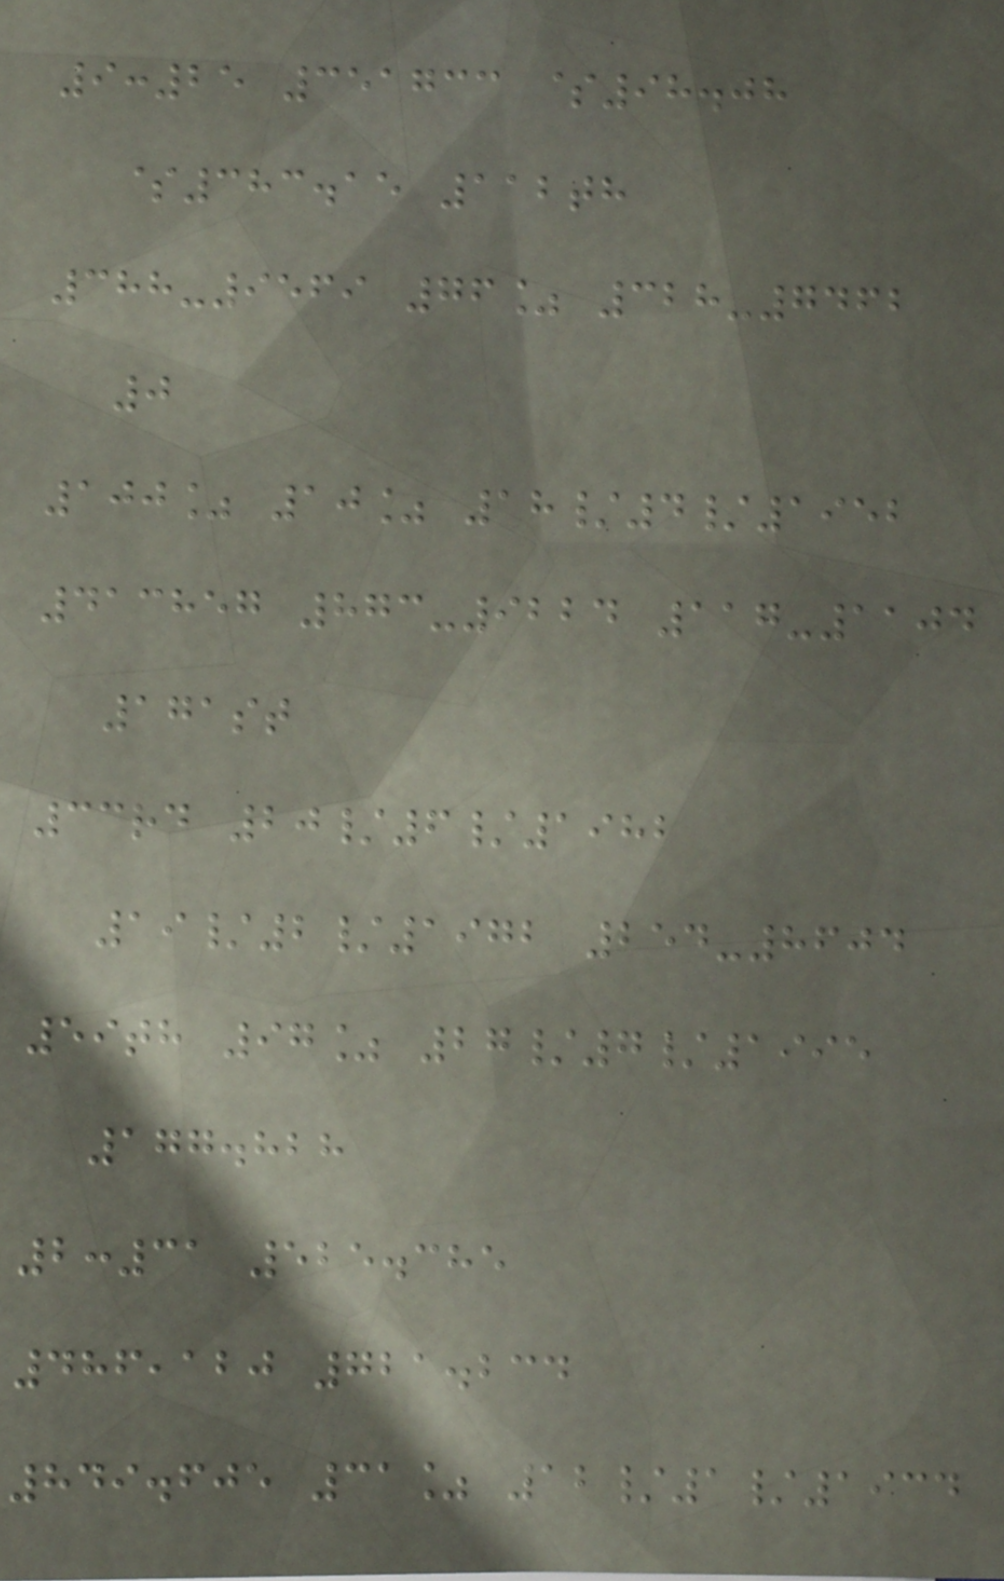9:25 351733 $98.08
$383.15 112th
388-9569 76% 328-7462
0
100% 10% 18/4/1952
413857 873-9224 117-1104
171st
33rd 20/6/1982
19/2/1972 254-8604
59th 97% 27/7/1995
177.828
2:31 525.385
486,120 721.234
849.605 31% 12/1/1934
